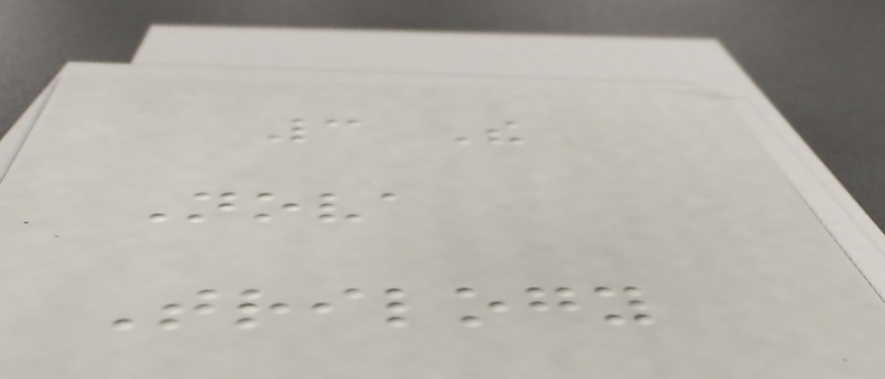3 The
Nova
Trilogy
